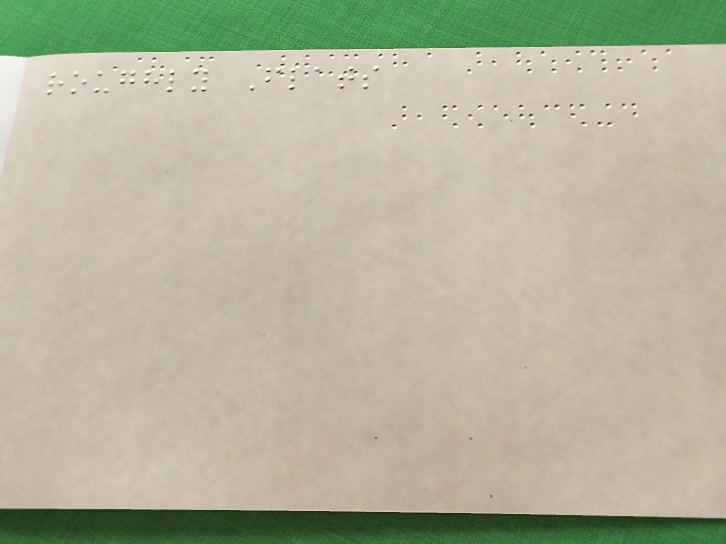roughly Flats
